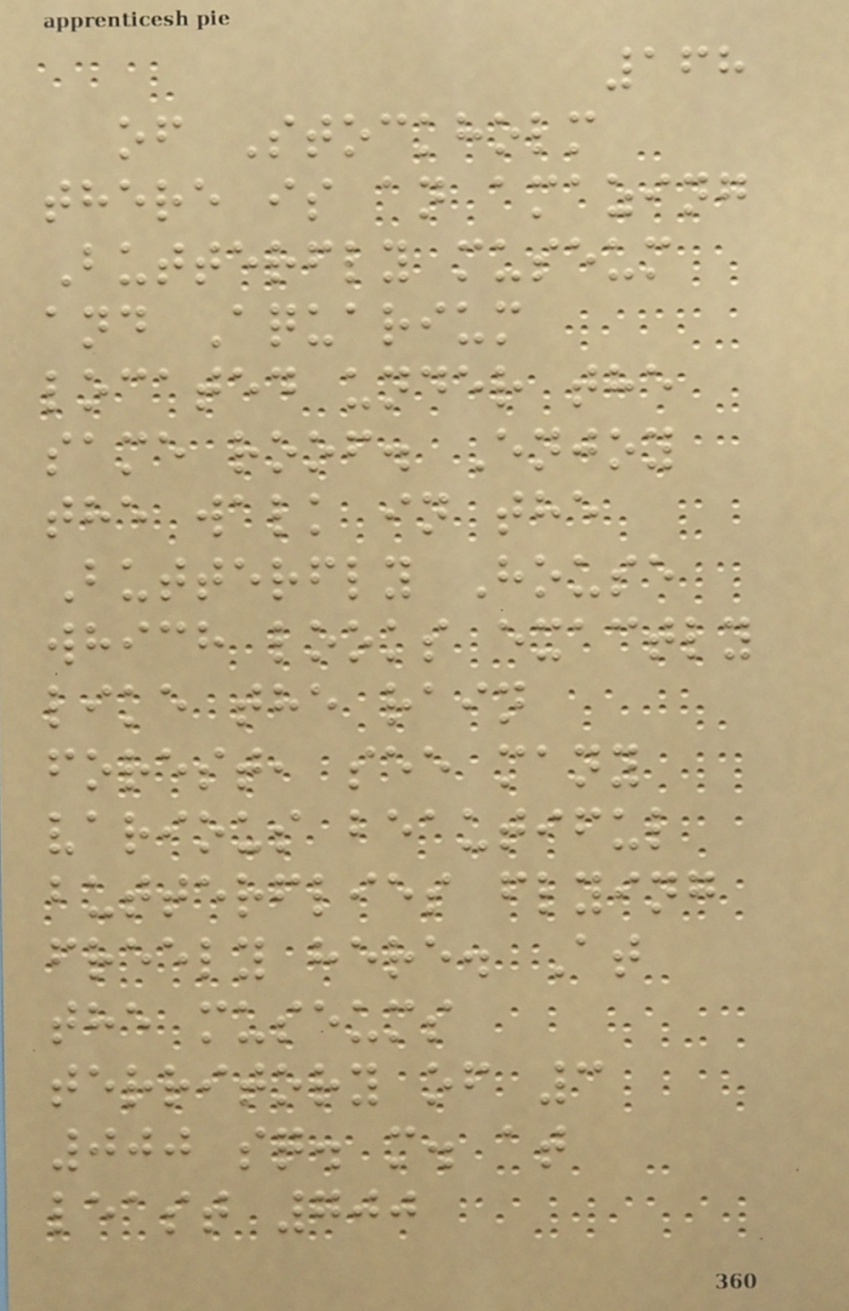168
of Stockholm
there is an amazing
Butterfly museum
and Aquarium
located under the
same roof. Enjoy
the walk in the
Butterfly House
which looks exactly
like the rain
forest, see many
various beautiful
butterflies flying
freely here. At
the museums
territory of 3
000 sq. m. at
least 700
